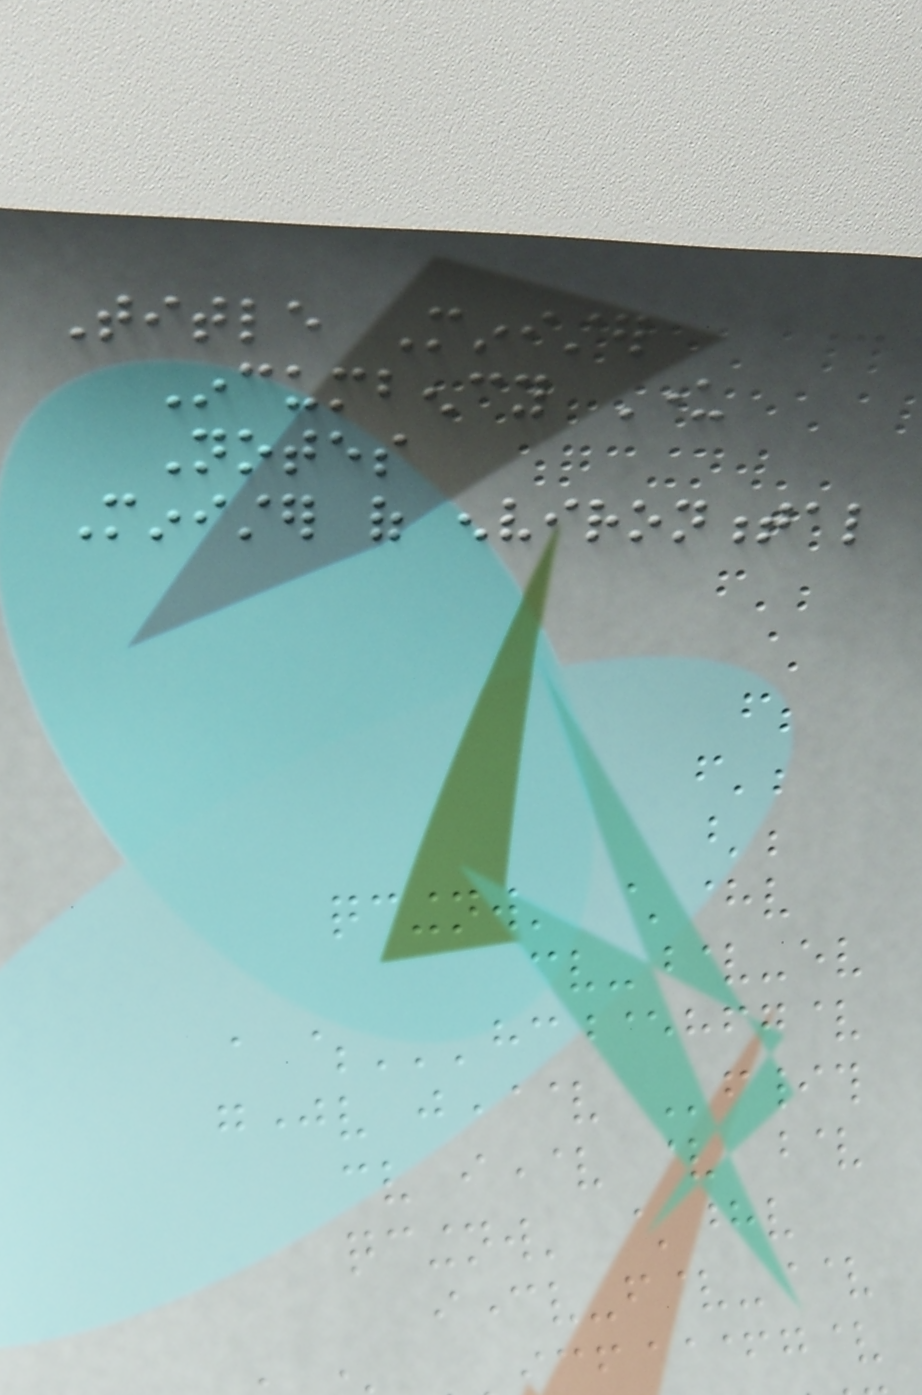Title Minister
Incumbency Under
Notes
Minister of environmental
